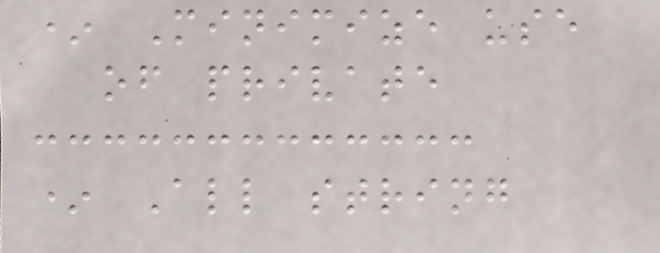* Minimize use
of private
* All string
